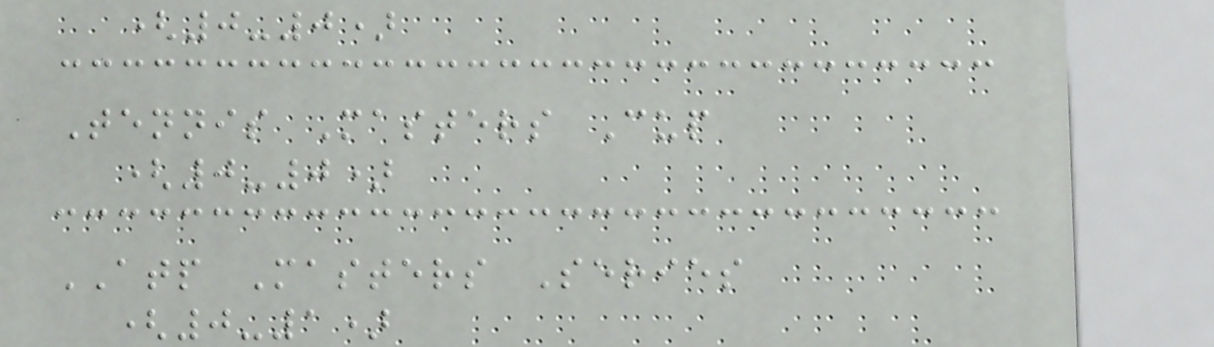(0-0)
Tennis Masters Cup
(0-0)
ATP Masters Series
(0-1)
